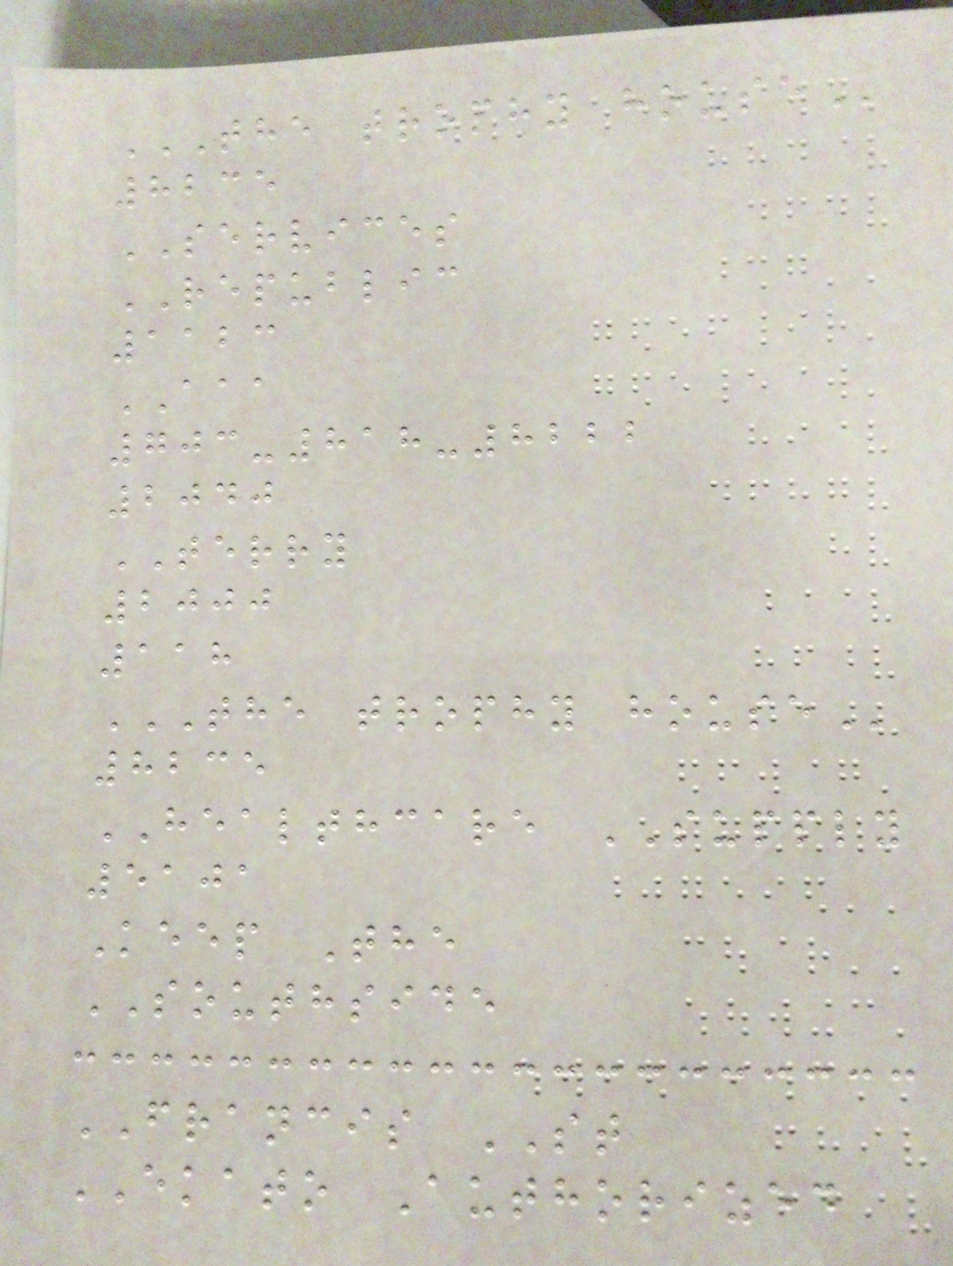THE TROPHY HOUSE
8235
SERVICES
REPUBLIC
1123
AAA
703-818-8222
2040
TERRY
2000
118
THE TROPHY HOUSE
8235
HEALTHCARE SUPPLY
5101
Keep The
SOUTHSIDE
FRANCIS ST
EKATO Authorized
